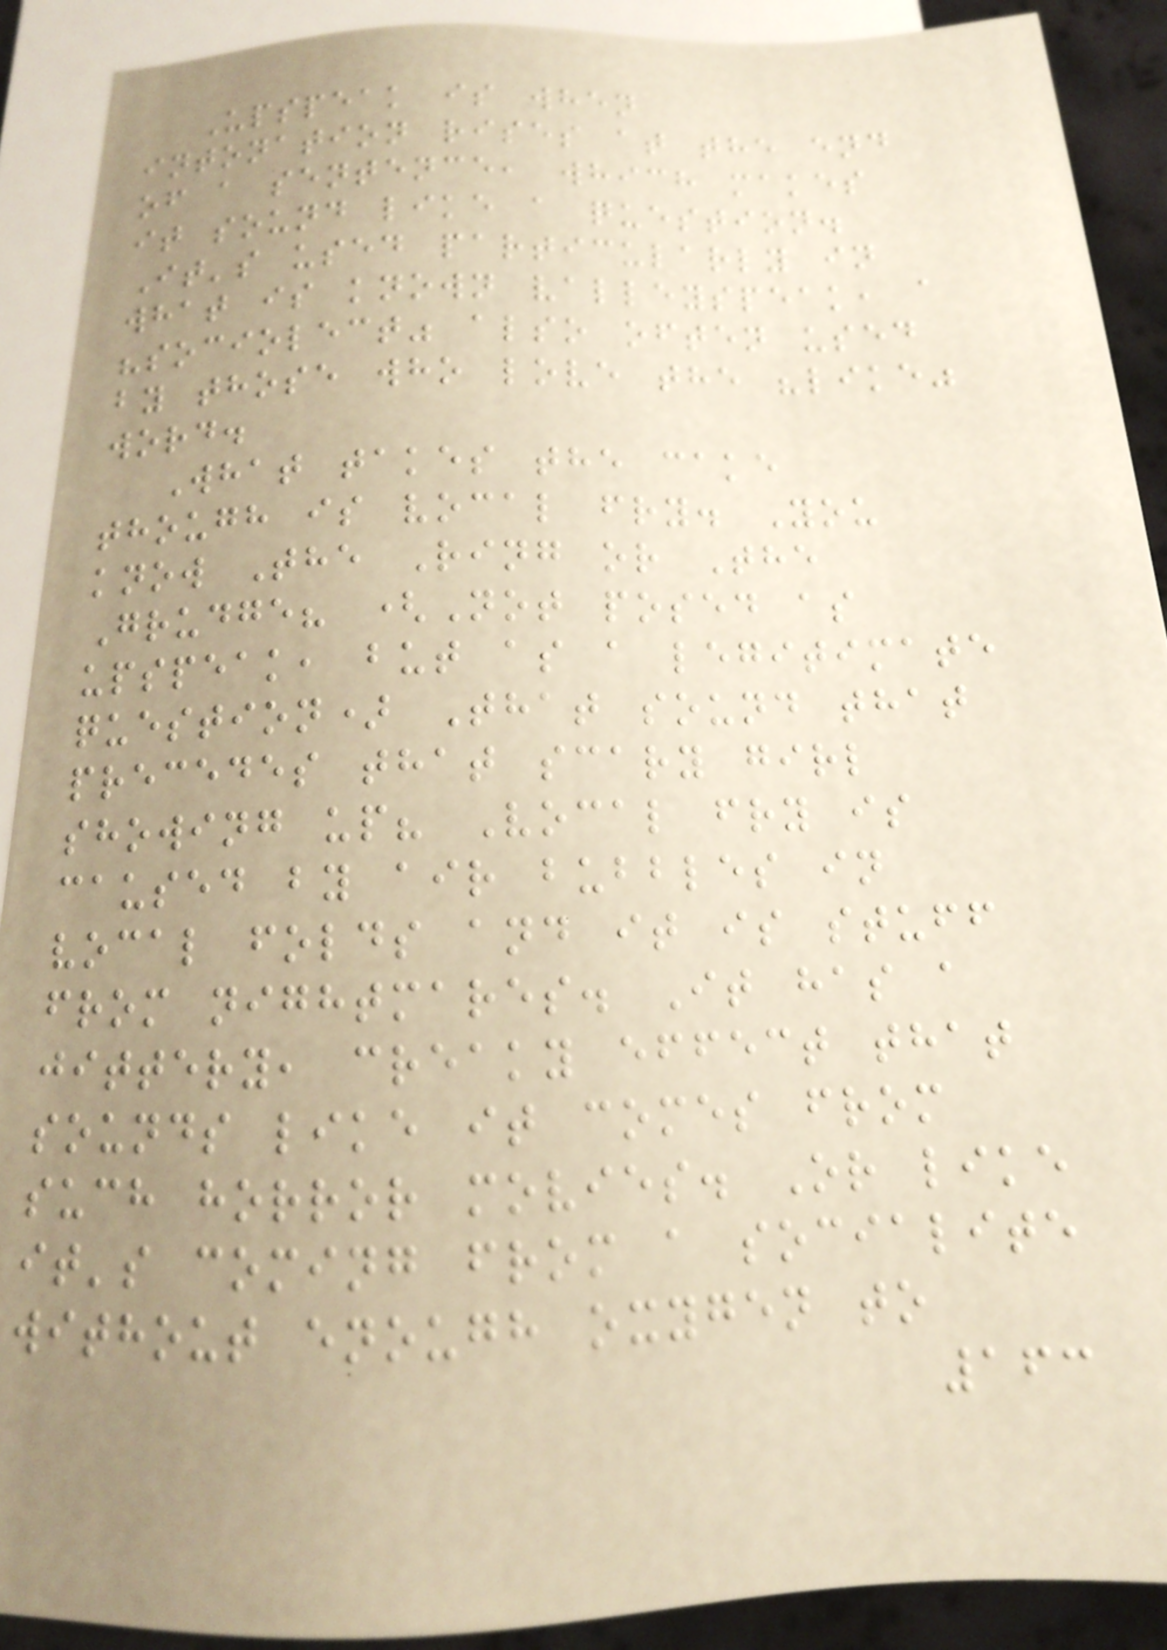Upspeak is when
intonation rises at the end
of a sentence, which makes
it sound like a question.
It's used particularly in
what is known valleyspeak, a
"sociolect" also often used
by those who love the "like"
word.
What takes the cake
though is vocal fry. You
know The Ring or The
Grudge? (Not posed as
upspeak, but as a legitimate
question) That sound that
precedes that scary girl
showing up? Vocal fry is
caused by air bubbles in
vocal folds and it is stuff
from nightmares. It has a
jittery, creaky effect that
sounds like it comes from
such horror movies. Or like
it's coming from a socialite
without enough oxygen to
163
